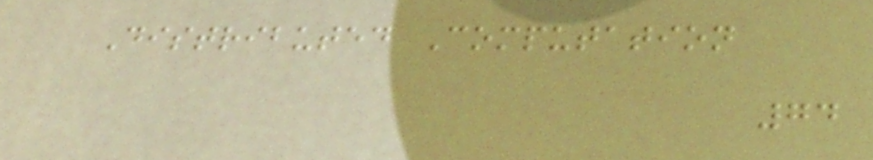Distributed Computation
74
